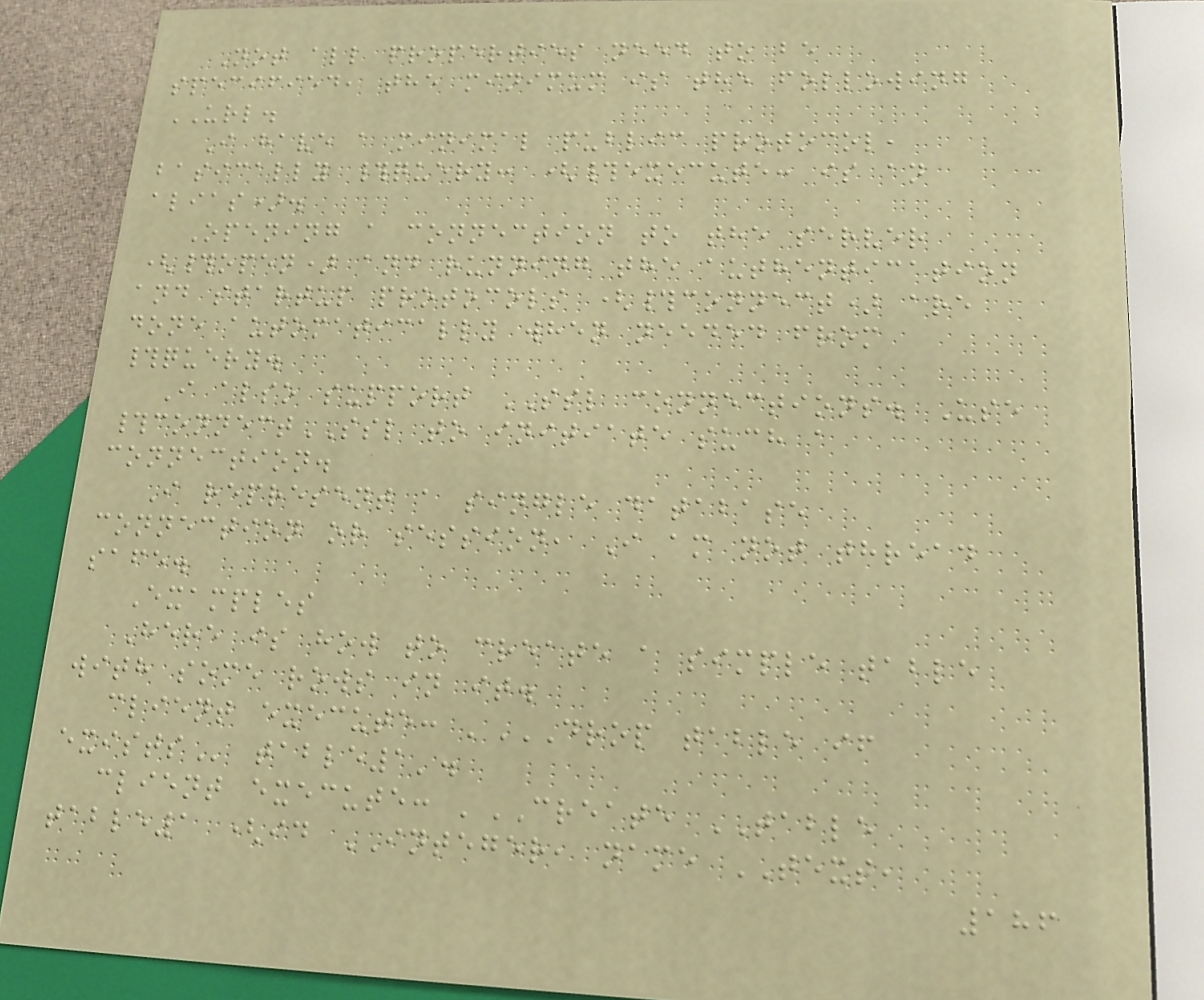Not all properties need to be
specified, the minimum is the following
URL.
I have a minimal public protocol,
basically #query: (#execute: is an
alias).
Opening a connection to the server
(#open) and running the authentication
and startup protocols (#connect) are
done automatically when needed from
#query.
I also support SSL connections. Use
#connectSSL to initiate such a
connection.
I represent a single database
connection or session, I am not thread
safe.
Examples
Here is how to create a simple table
with some rows in it.
client execute: 'DROP TABLE IF
EXISTS table1'.
client execute: 'CREATE TABLE
table1 (id INTEGER, name TEXT,
186
